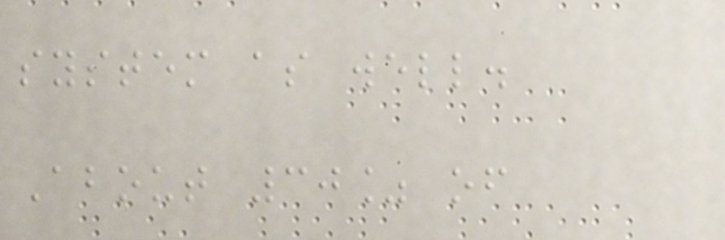system as well.
About 30% of
